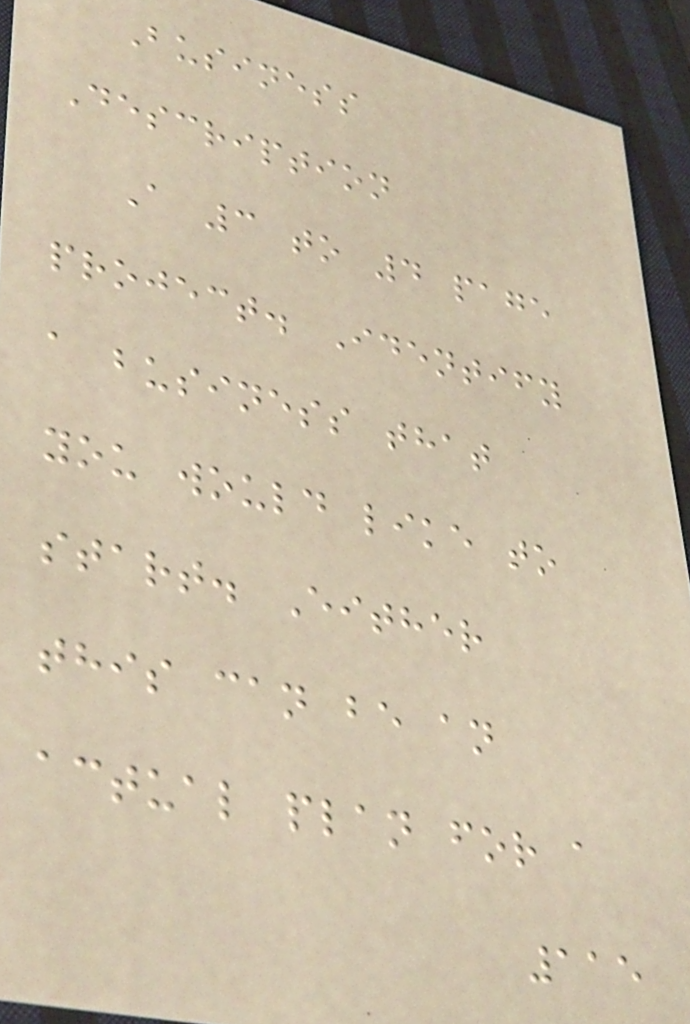Business
Description
A 3 to 4 page
project. Identify
a business that
you would like to
start. Either
this can be an
actual plan for a
115
